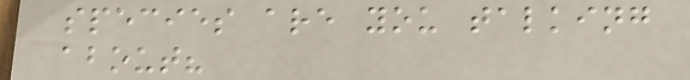species are you talking
about?
